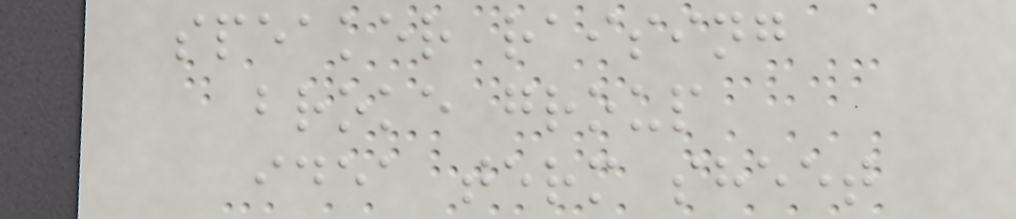speaker raising
broke group
idea term sheet
